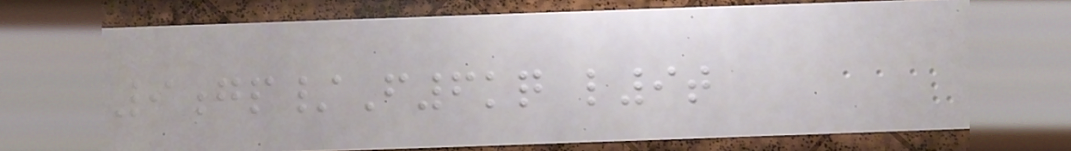9gp/F6kq l9t
